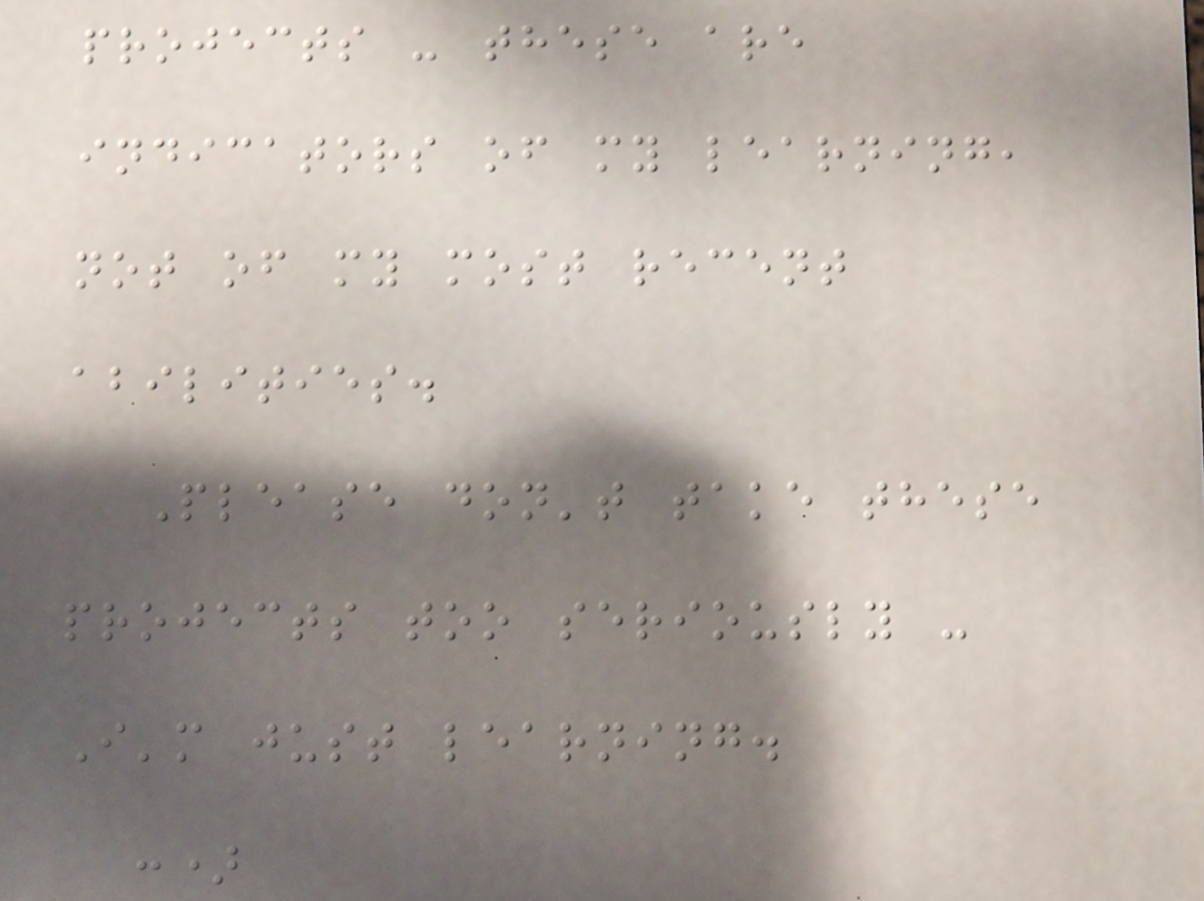projects - these are
indicators of my learning,
not of my most recent
abilities.
Please don't take these
projects too seriously -
I'm just learning.
:)
